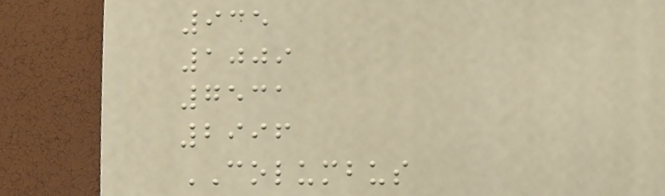935
1009
7531
2996
COLUMBUS
